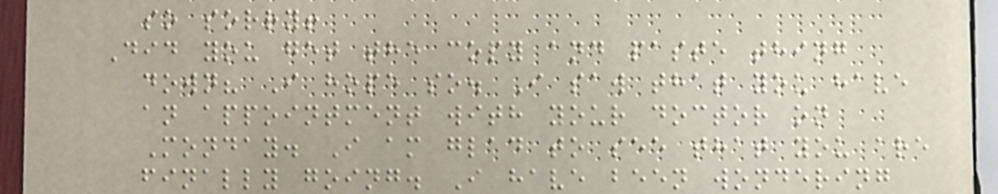so sorry!
Did you get the copy and paste thing
down? I hope so. I saw that you have
an appointment with your doctor on
Monday. I am glad to see that you are
finally going. I have been wondering
